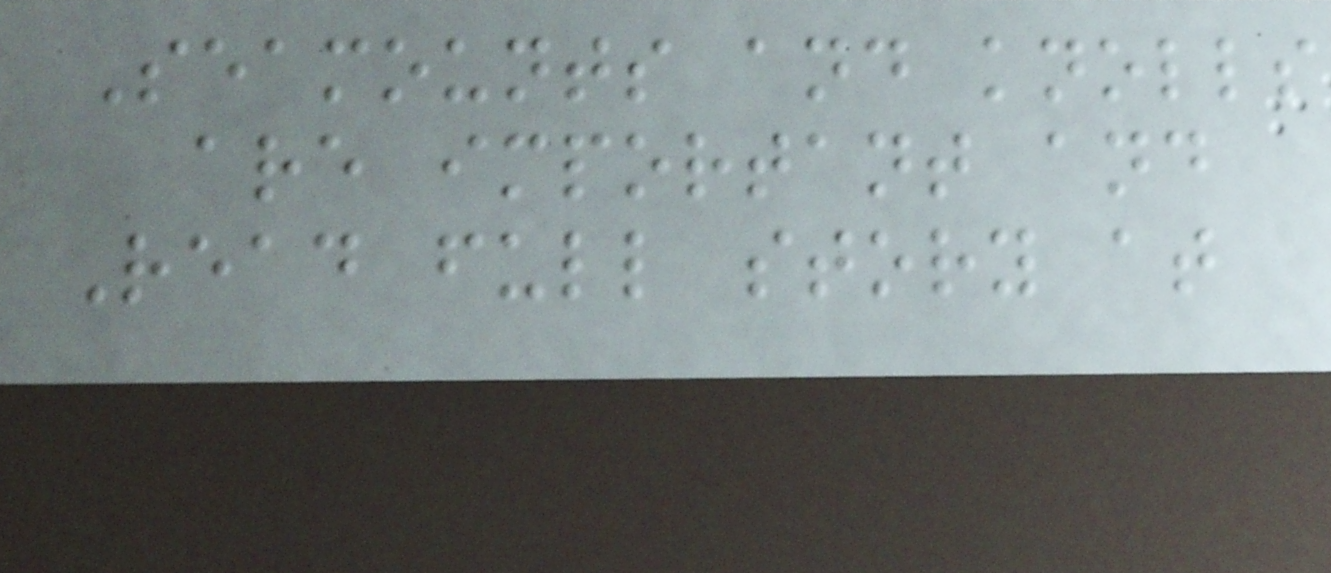Seamounts and knolls
are important and
Read full story at
